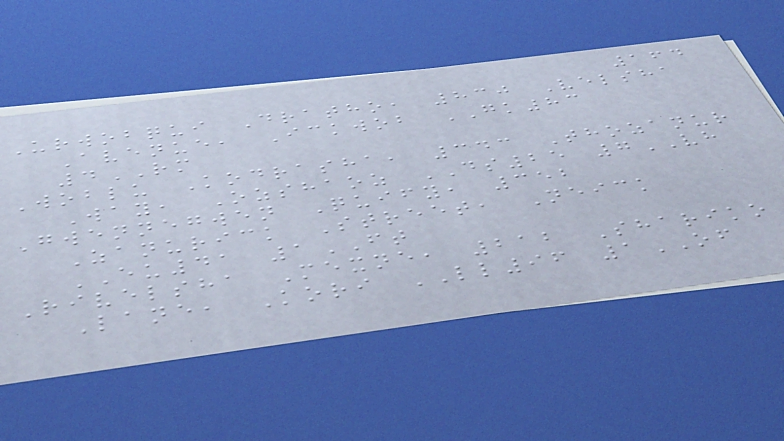164
Urwobqui Dratho, 830 Velsha
Avenue, Ickwob GK83
4RM
Woblu Kodrasha, 343 Thozanur
Way, Ozshaoz DS25 7VH
Gwennegwen Quify, 352
Zanurick Street, Neick
EU41 1FT
Rivelsha Mexne, 212 Shariko
Lane, Kori LL96 1OF
